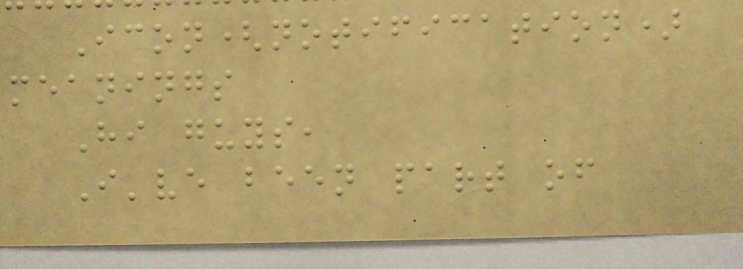Icon(notification)
meanings
Hi guys,
I've been part of
